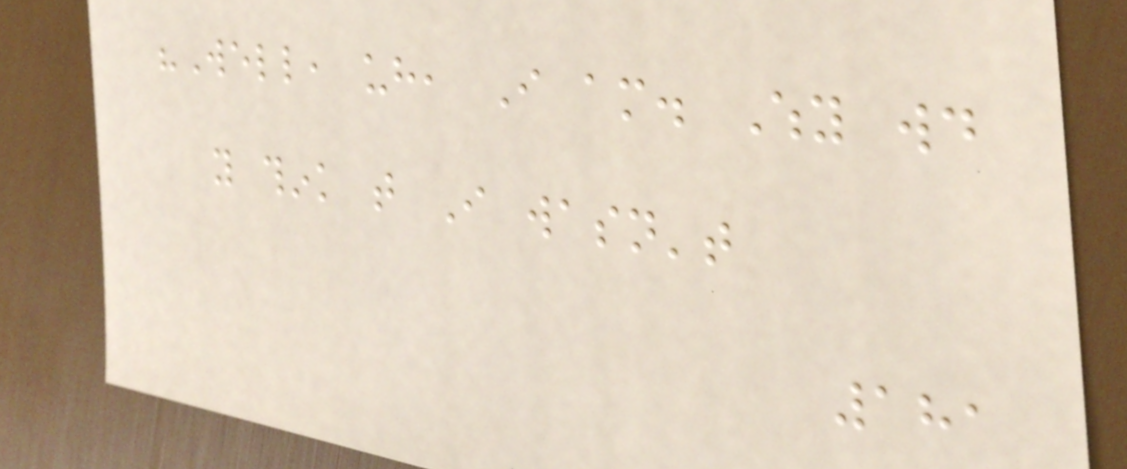"Well, uh, I am. Why would
you think that I wasn't
181
